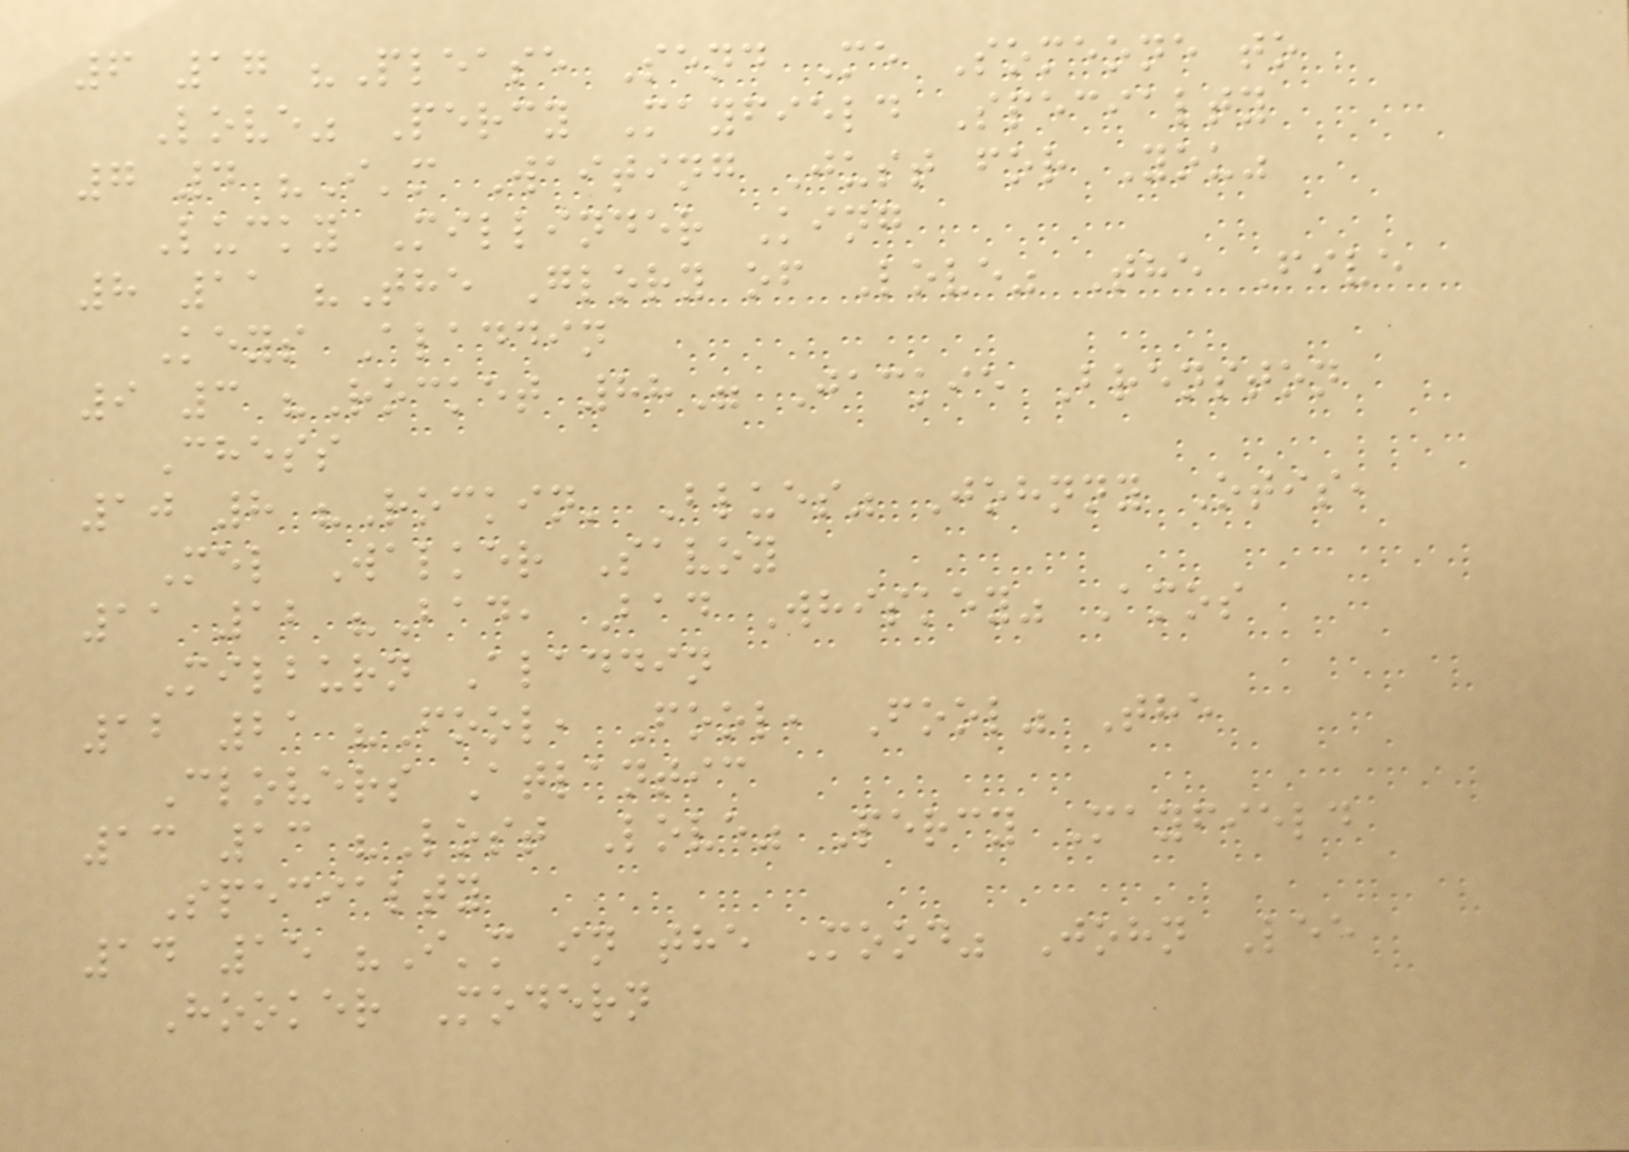6 17 "Please Send Me Someone to
Love" Percy Mayfield Specialty
7 4 "I'm Waiting Just for You"
Lucky Millinder King
8 11 "The Glory of Love" The Five
Keys Aladdin
9 3 "Rocket 88" Jackie Brenston
Chess
10 8 "Rockin' Blues" Johnny Otis,
Mel Walker Savoy
11 12 "Bad, Bad Whiskey" Amos
Milburn Aladdin
12 21 "Fool, Fool, Fool" The
Clovers Atlantic
13 13 "Lost Love" Percy Mayfield
Specialty
14 15 "I'm in the Mood" John Lee
Hooker Modern
